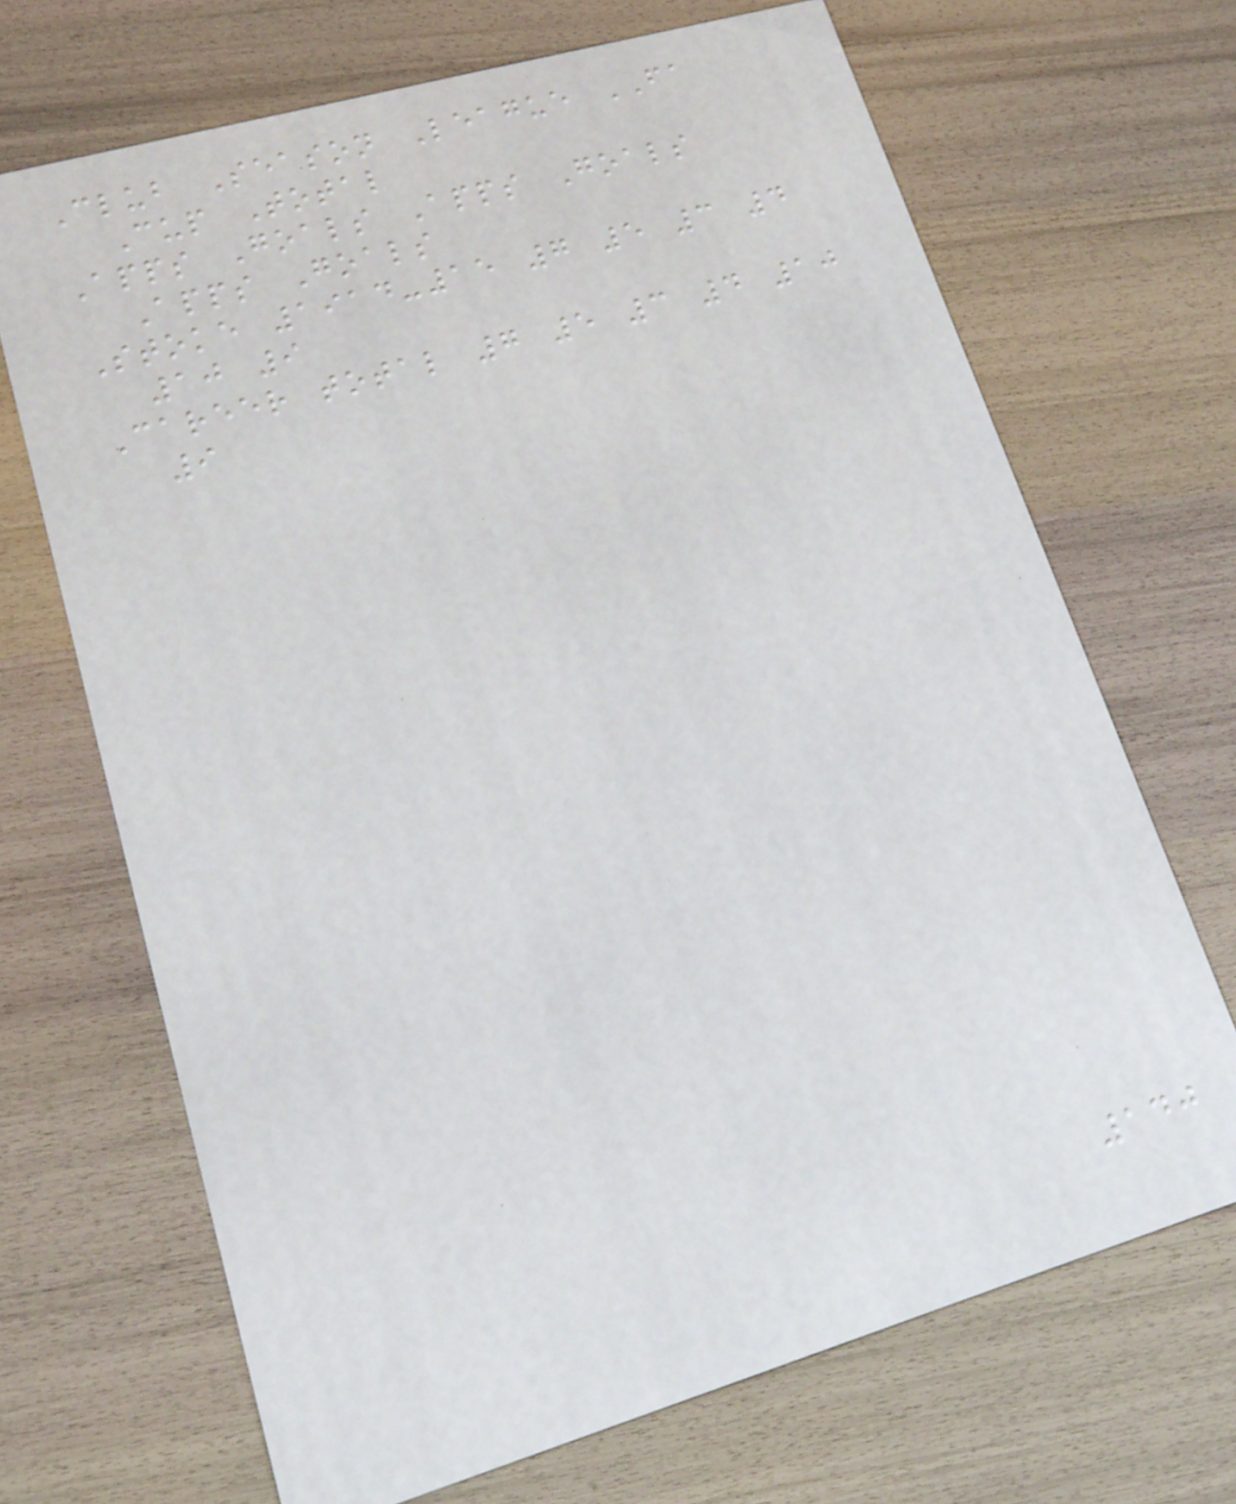Club Season League FA
Cup Total
Apps Goals Apps Goals
Apps Goals
Stoke 1914-15 7 5 3 4
10 9
Career total 7 5 3 4 10
9
140
